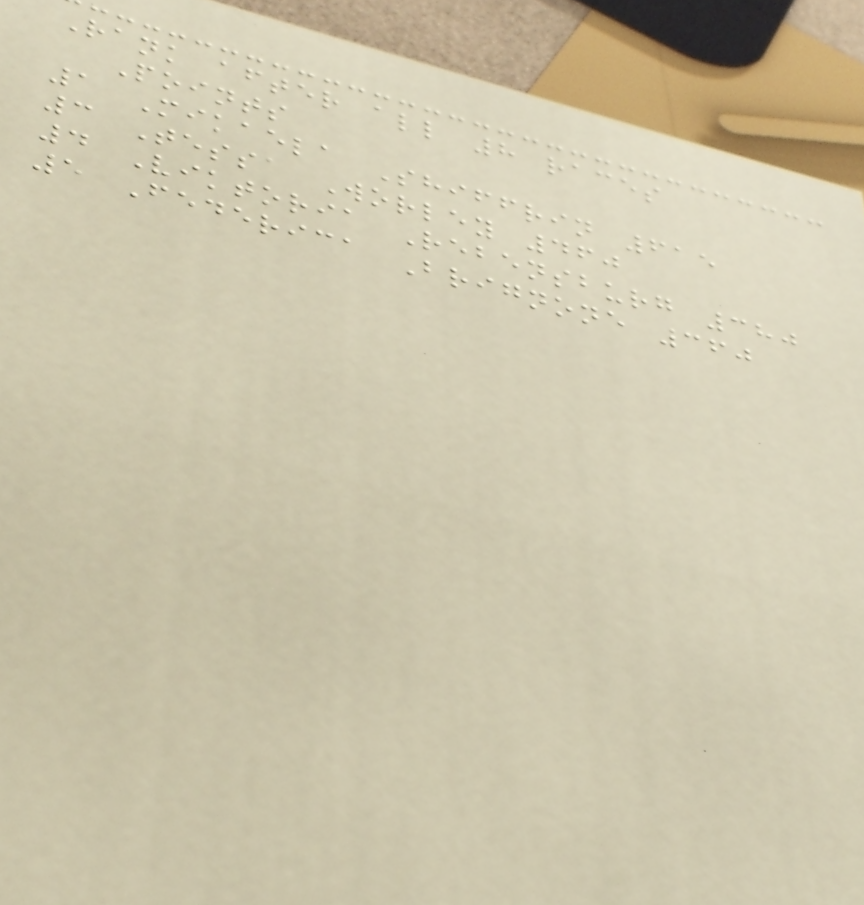Rank after all 8 races
Points
1 Mikaela Shiffrin 615
3 Tessa Worley 460
4 Viktoria Rebensburg 380
5 Federica Brignone 360
